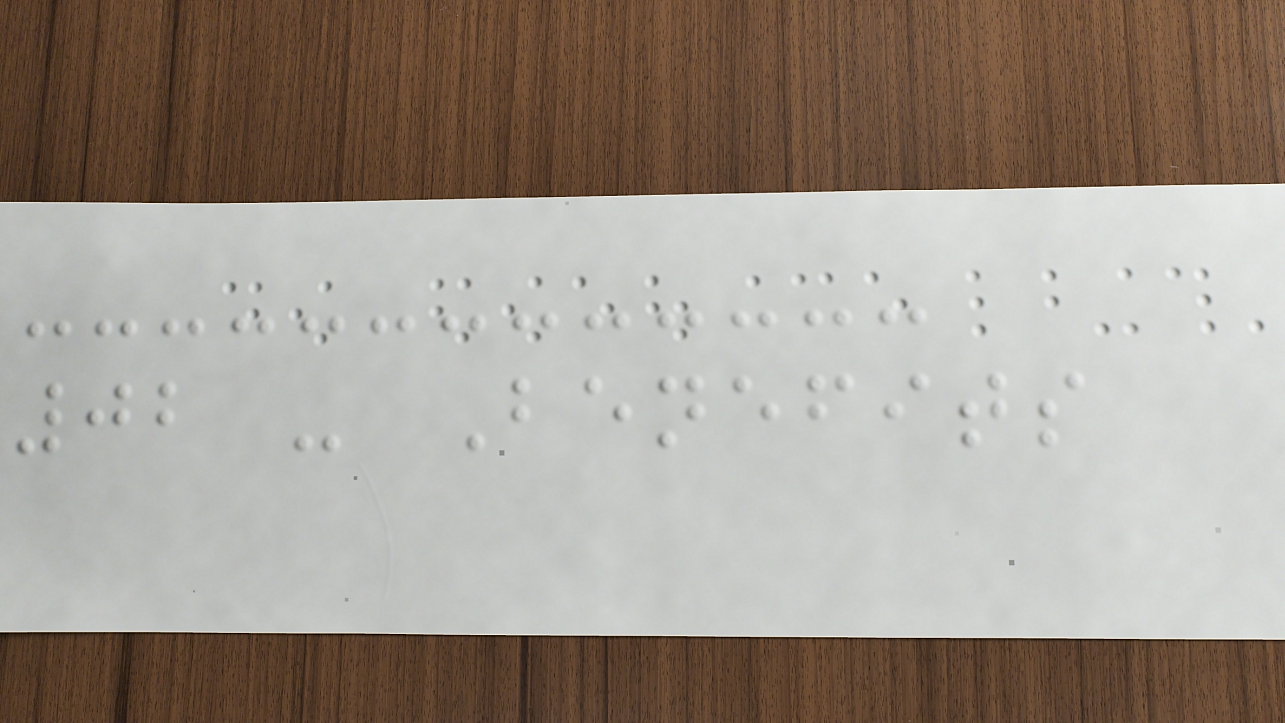02 - Benefits
